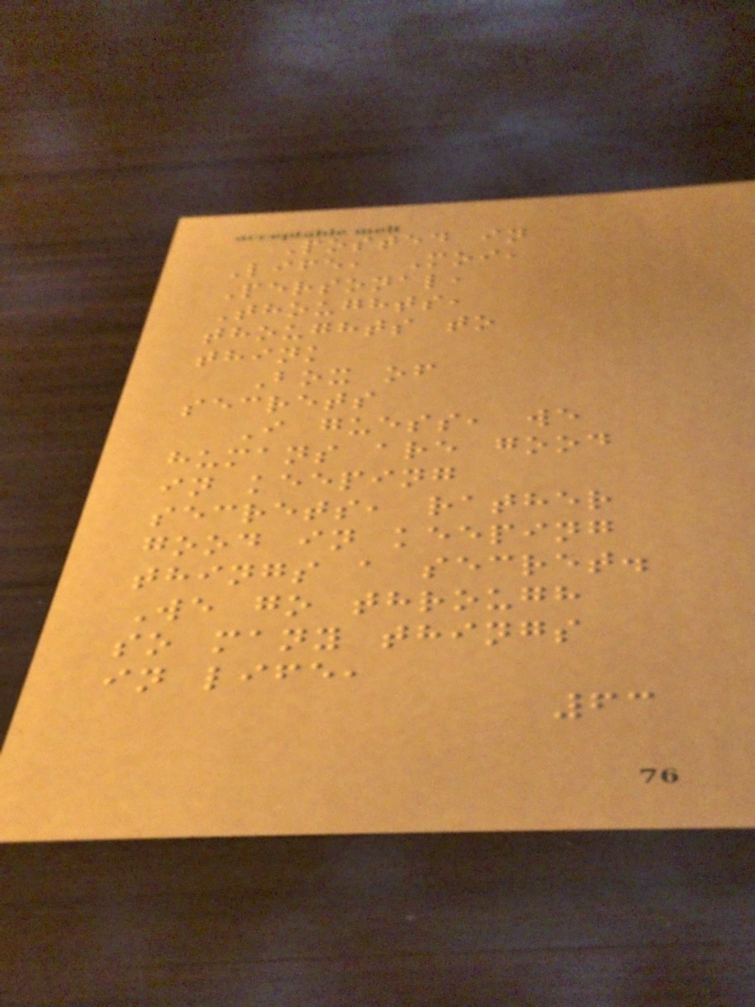Posted in
Life, Moi,
Personal,
Thoughts,
thoughts to
think
Box of
secrets
I guess, we
humans are good
in keeping
secrets, rather
good in keeping
things a secret.
We go through
so many things
in life,
63
